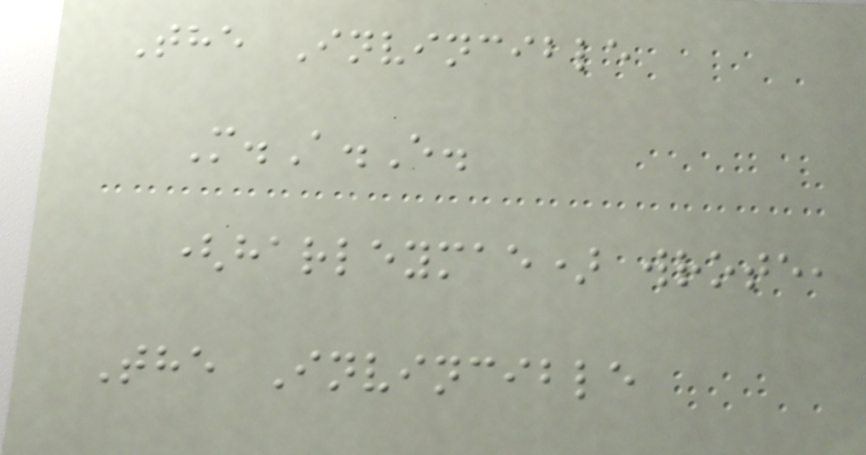The Invincible
M.A.E.
(harleymae) wrote,
The Invincible
